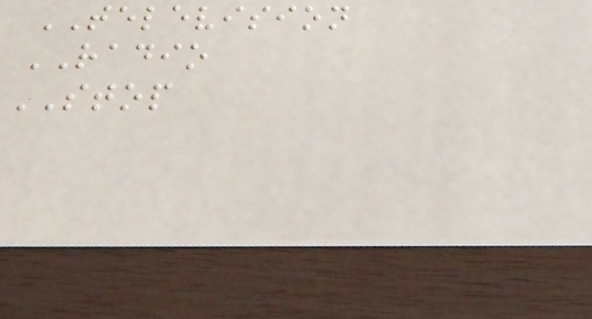TELEVISION
RADIO
STOP
